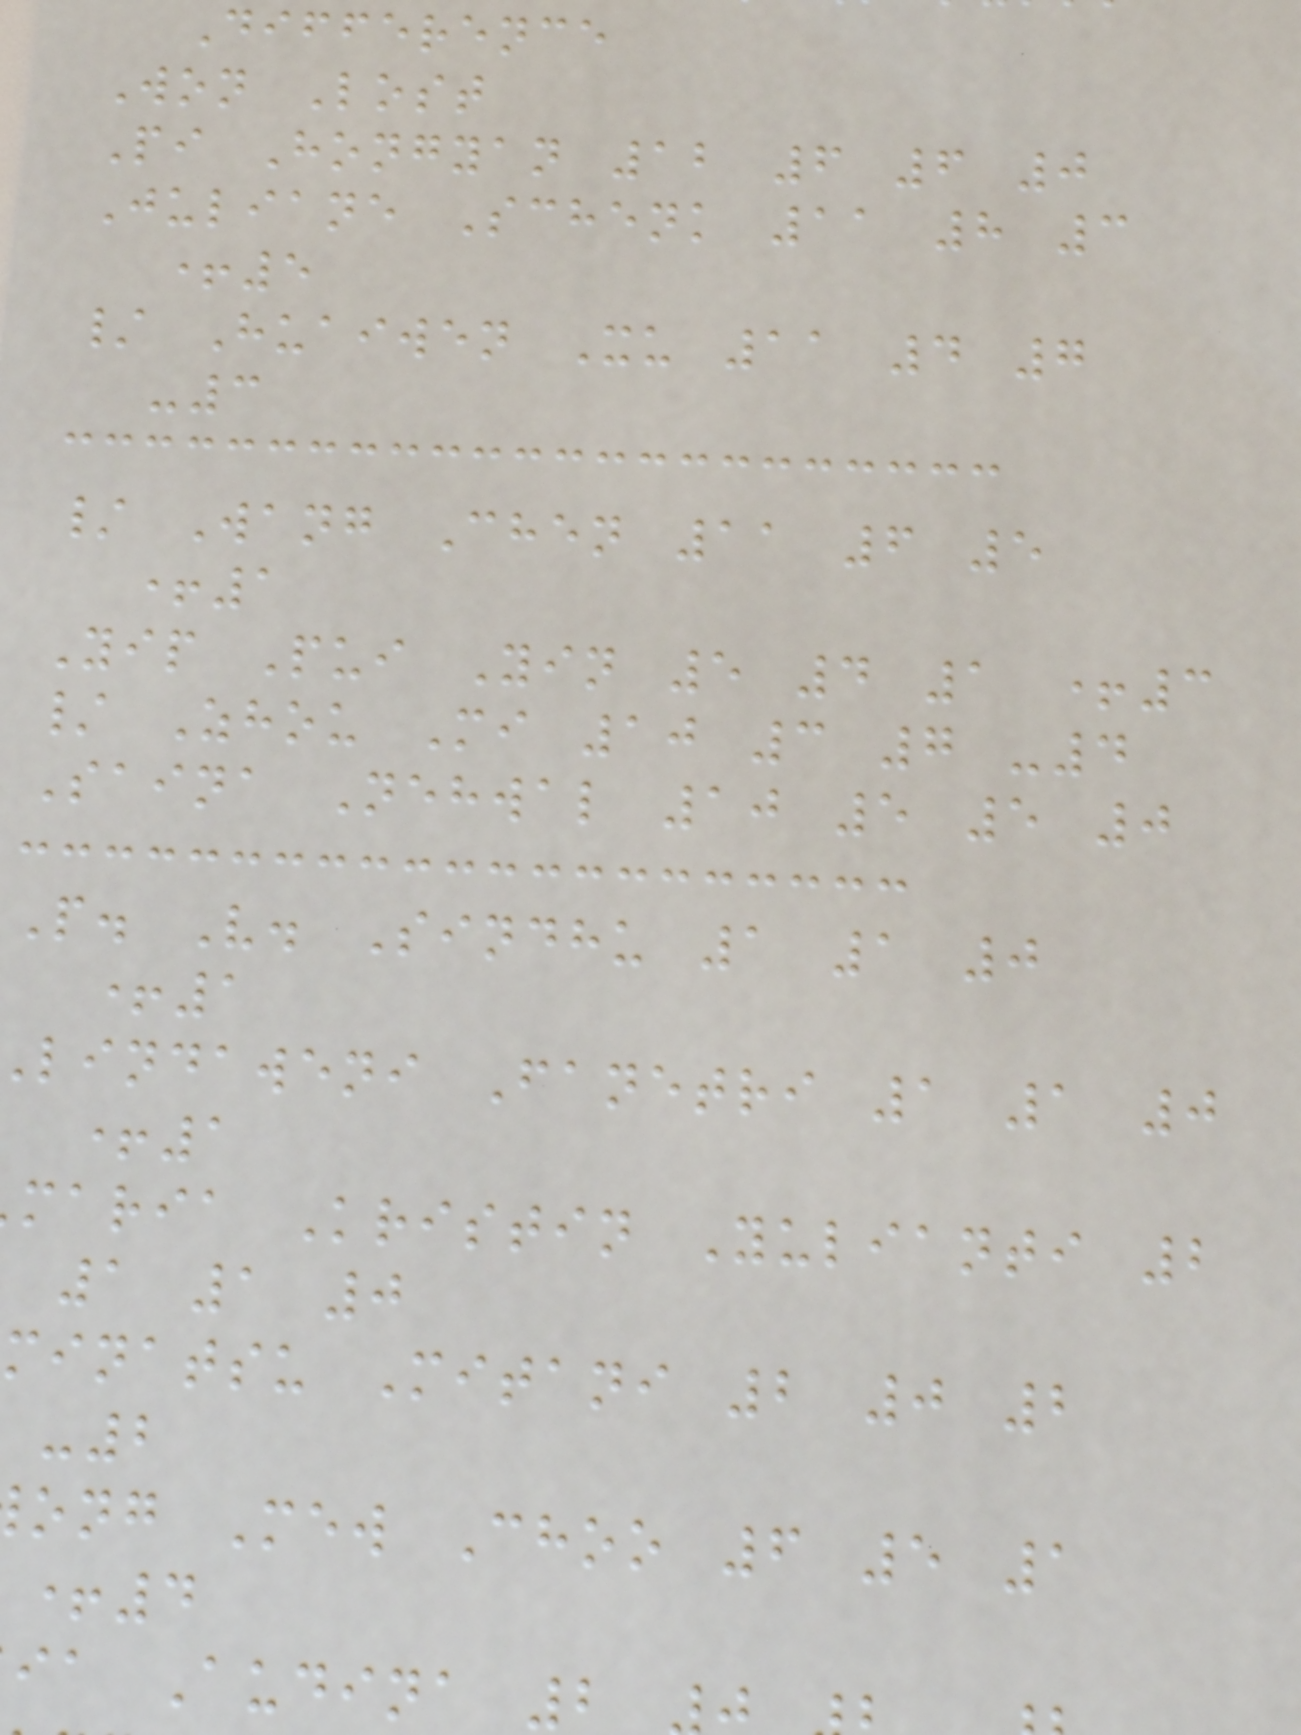Difference
Won Lost
Pi Hongyan 12 6 6 0
Juliane Schenk 11 8 3
+5
/ Huaiwen Xu 11 4 7
-3
/ Wang Chen 11 6 5
+1
Yip Pui Yin 5 4 1 +3
/ Zhou Mi 10 3 7 -4
Saina Nehwal 10 5 5 0
P. V. Sindhu 1 1 0
+1
lindaweni Fanetri 1 1 0
+1
maria Kristin Yulianti 2
1 1 0
minatsu Mitani 2 0 2
-2
ong Mew Choo 6 5 1
+4
ia Audina 2
